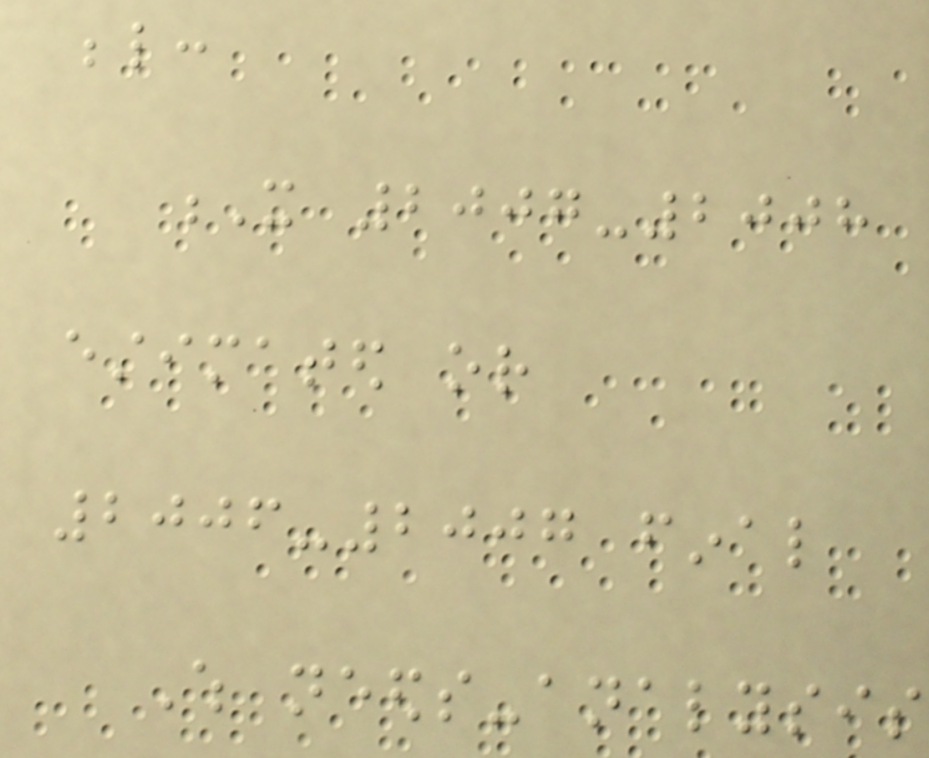below:
X 2007-2008
estimated or
2006-2007 final
Which needs-analysis
